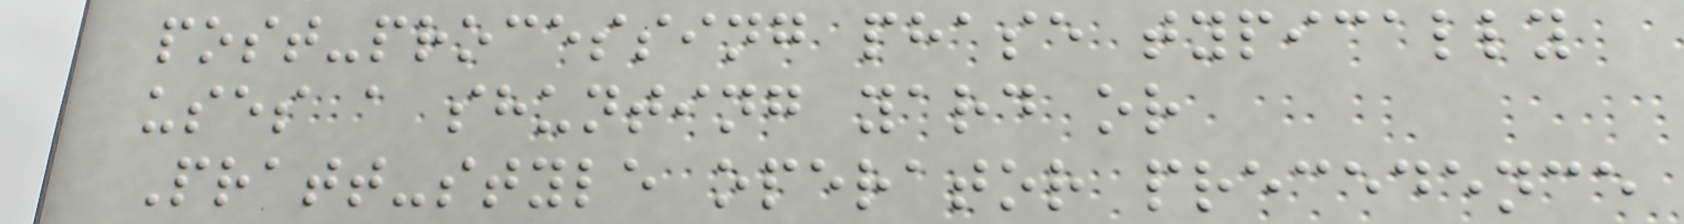post-processing phase typically
uses a shunting yard or
Pratt-style operator precedence
